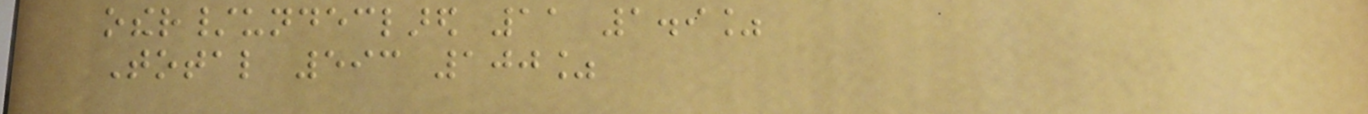other/undeclared 11 1.9%
Total 593 100%
